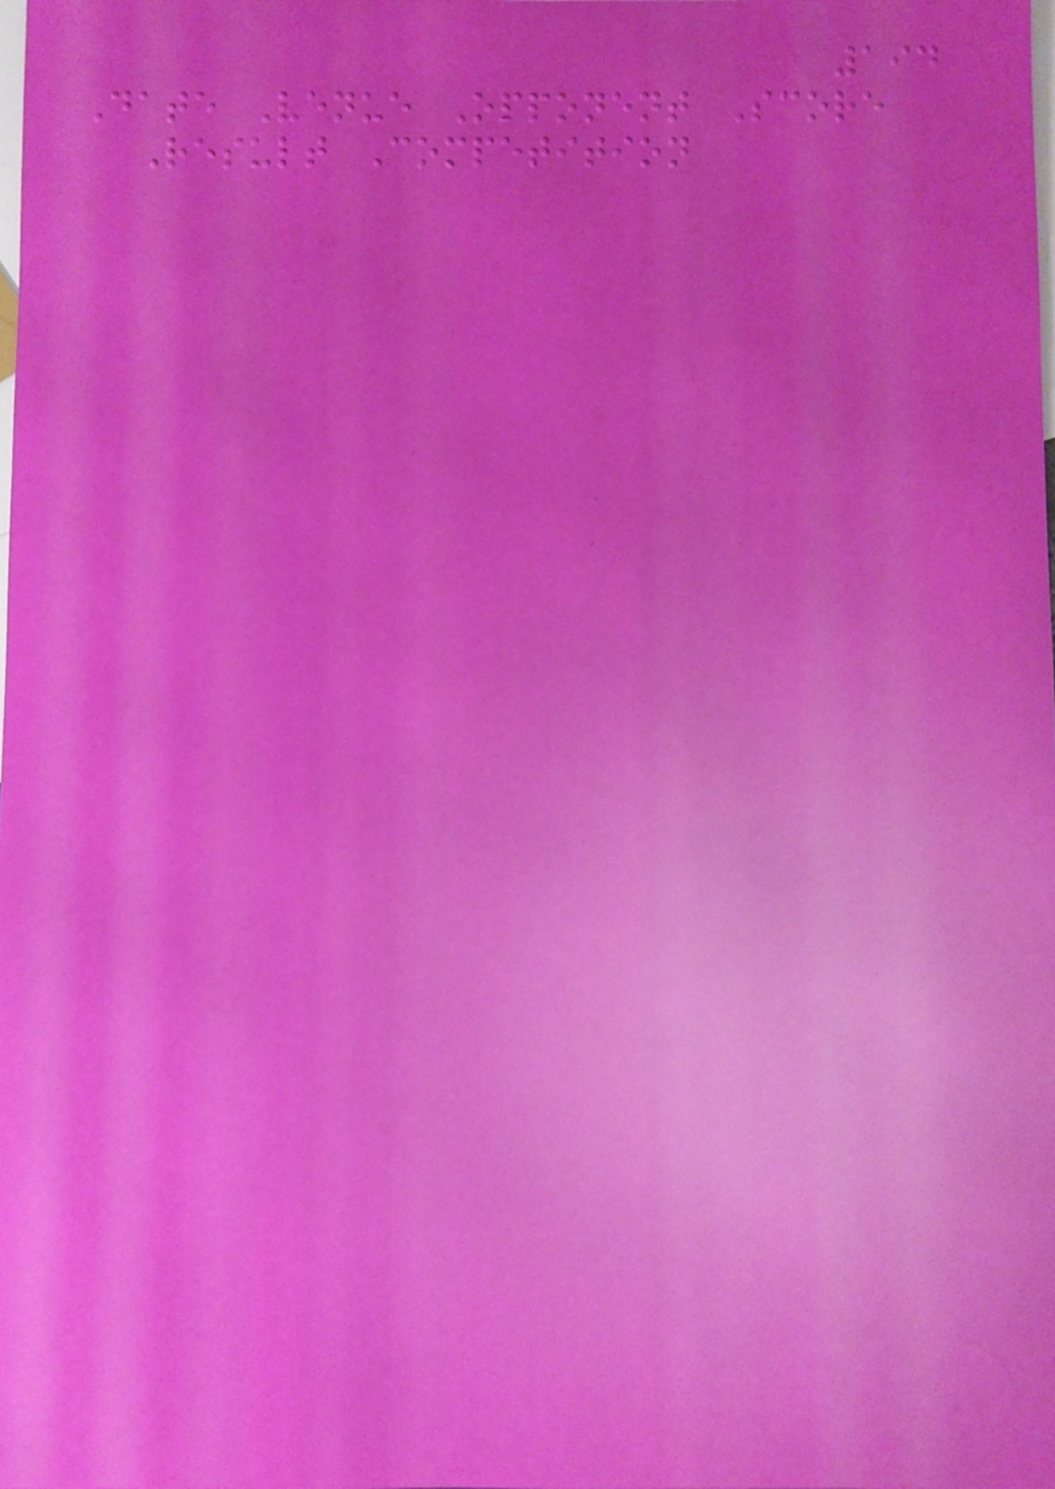194
Date Venue Opponent Score
Result Competition
